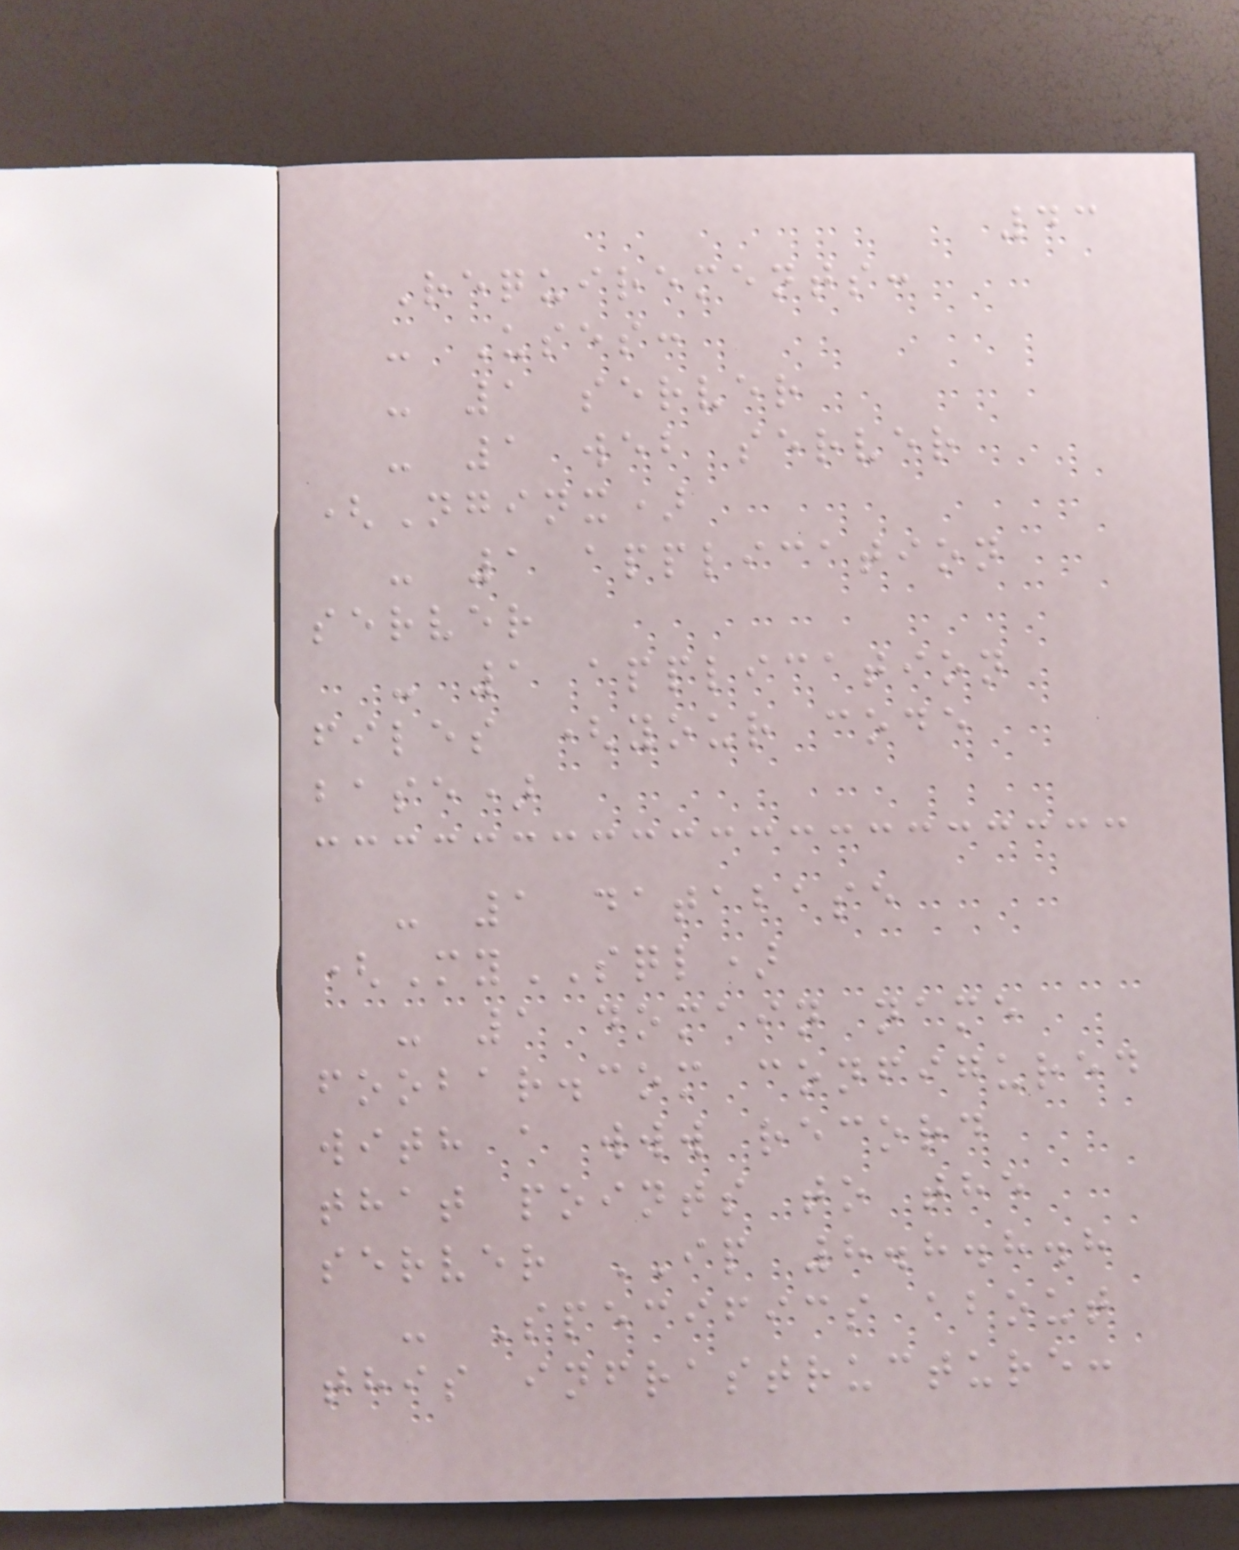43
Requirements:
- Uses:
- 1 server
- 1 web server
(Nginx)
- 1 application
server
- 1 application
files (your code
base)
- 1 database
(MySQL)
- 1 domain name
foobar.com configured
with a www record
that points to the
server IP 8.8.8.8
- Specifics about
this infrastructure:
